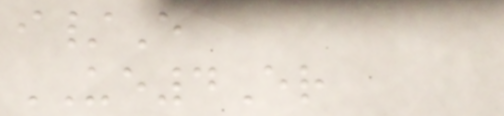i/E
UE4Er
